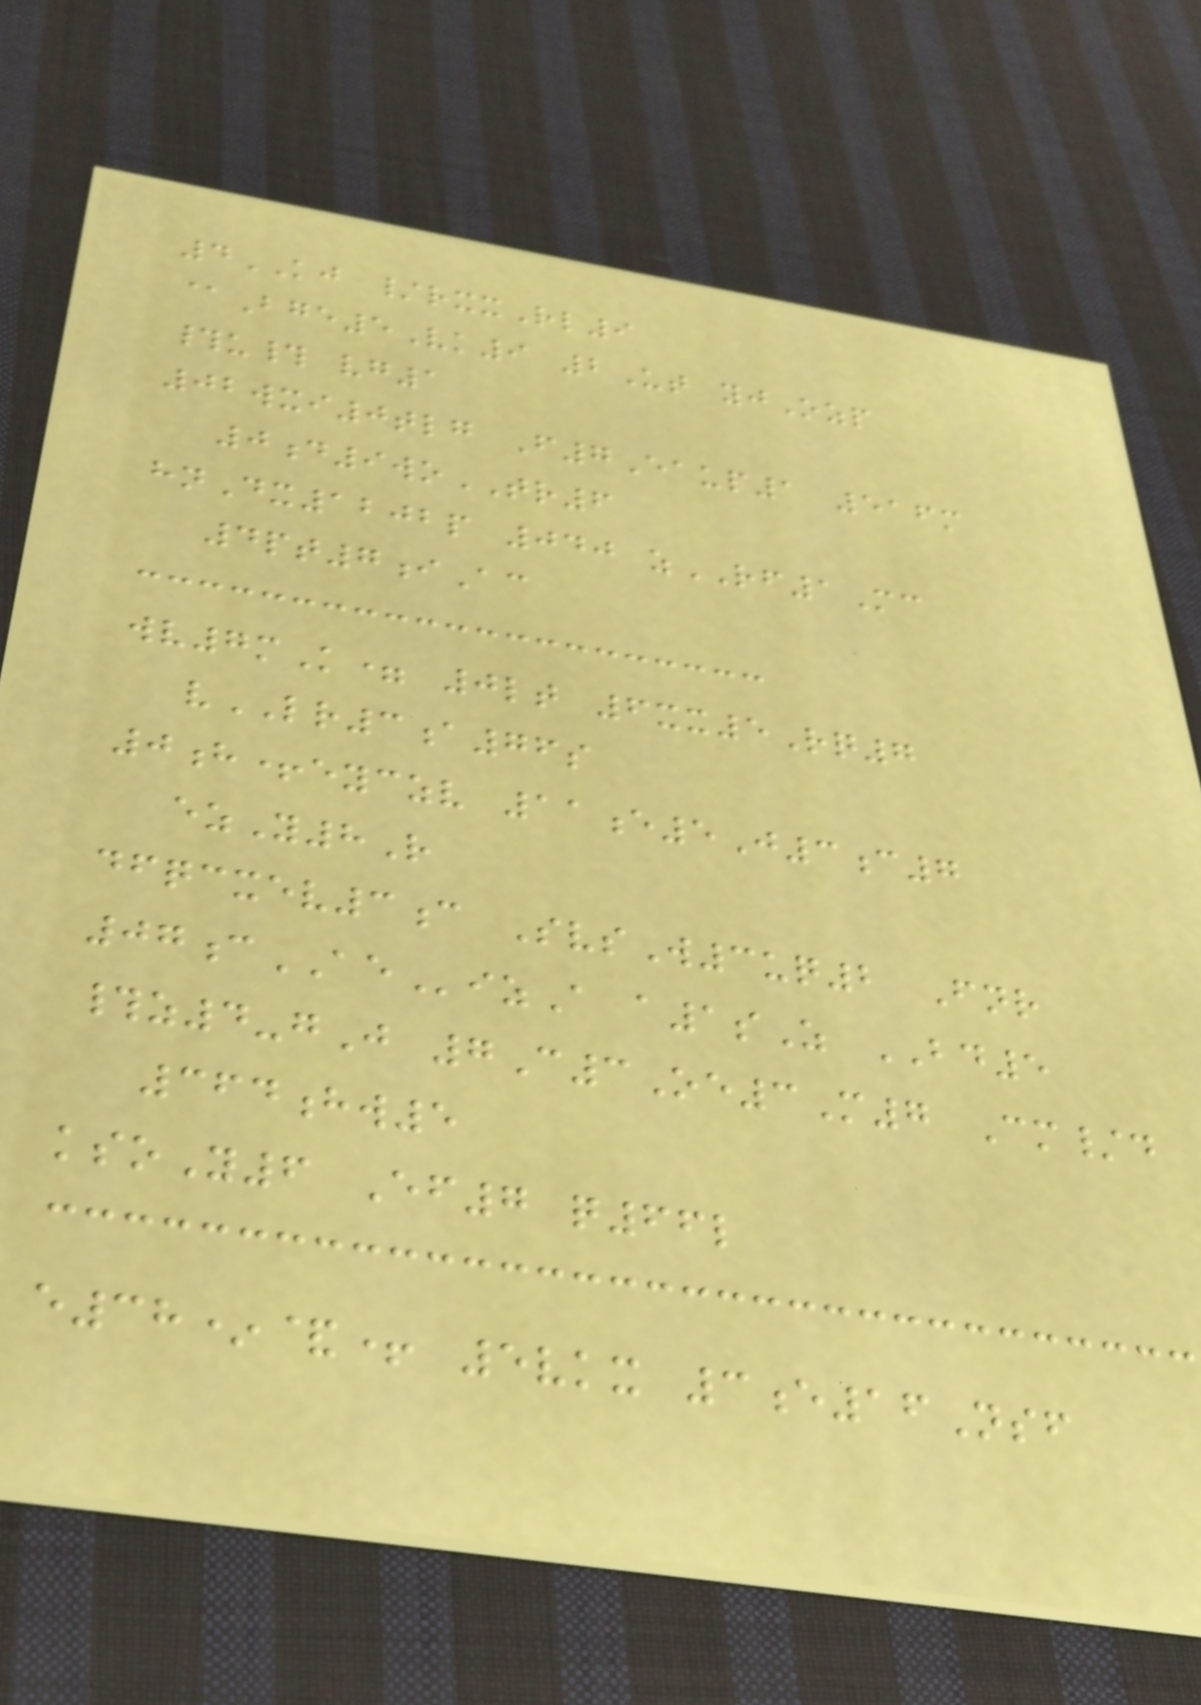4KJ /rxxRl9
@Bge5Vk9 2Ut yjOzp
#u# vg1
02wxi0tlg F7Eaup1 516m
0d9woTR6
hnDx1202p 040 zRF1Mc
4pt7iAc
wv7mK= 0lt 6xx5Rq7
vLR3a76s
0h+eyczv 11e5J3c7
ezY8R
dfqcxev3c SvsW3uq2 Fnr
07cAEizA a1sZ BD5
#z4-gJ 7C3Oe3M7 Cm/d
364hw5
ksoY6 Ef7 q66l
e38*&+ 5vkx 3e16Nsf
